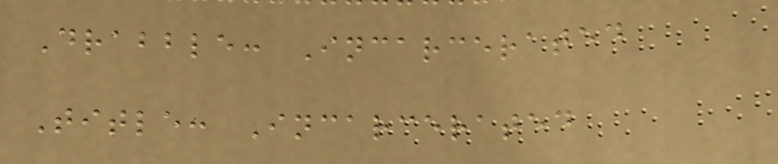Drabble: Incarcerated
Title: Incarcerated
